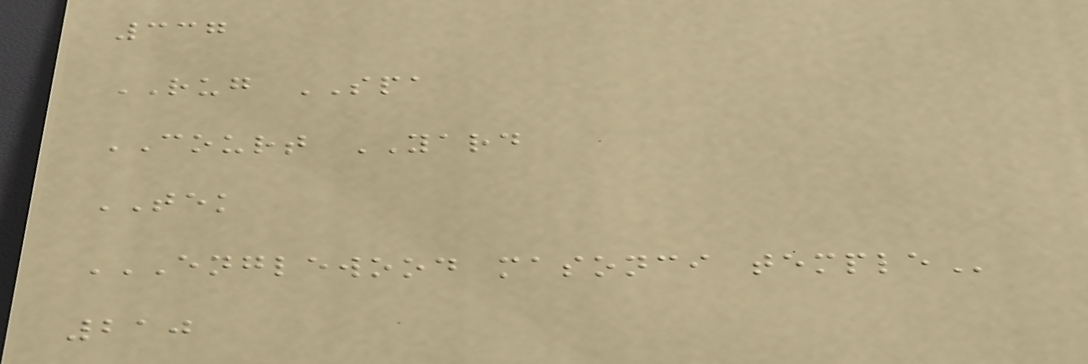337
RUG SPA
COURT YARD
TEK
ENGLEWOOD MASONCI TEMPLE
210
